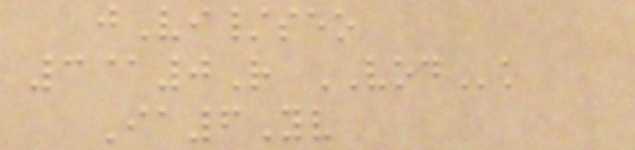jVi/seo
3@0R VODk
Ia6Yv
